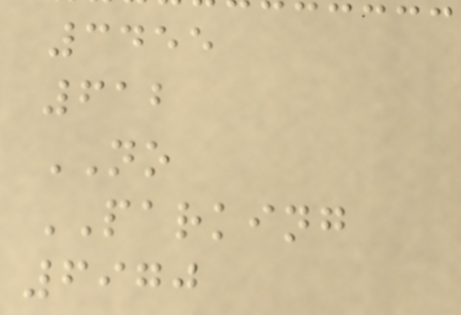3455
612
NO
PARKING
6970
